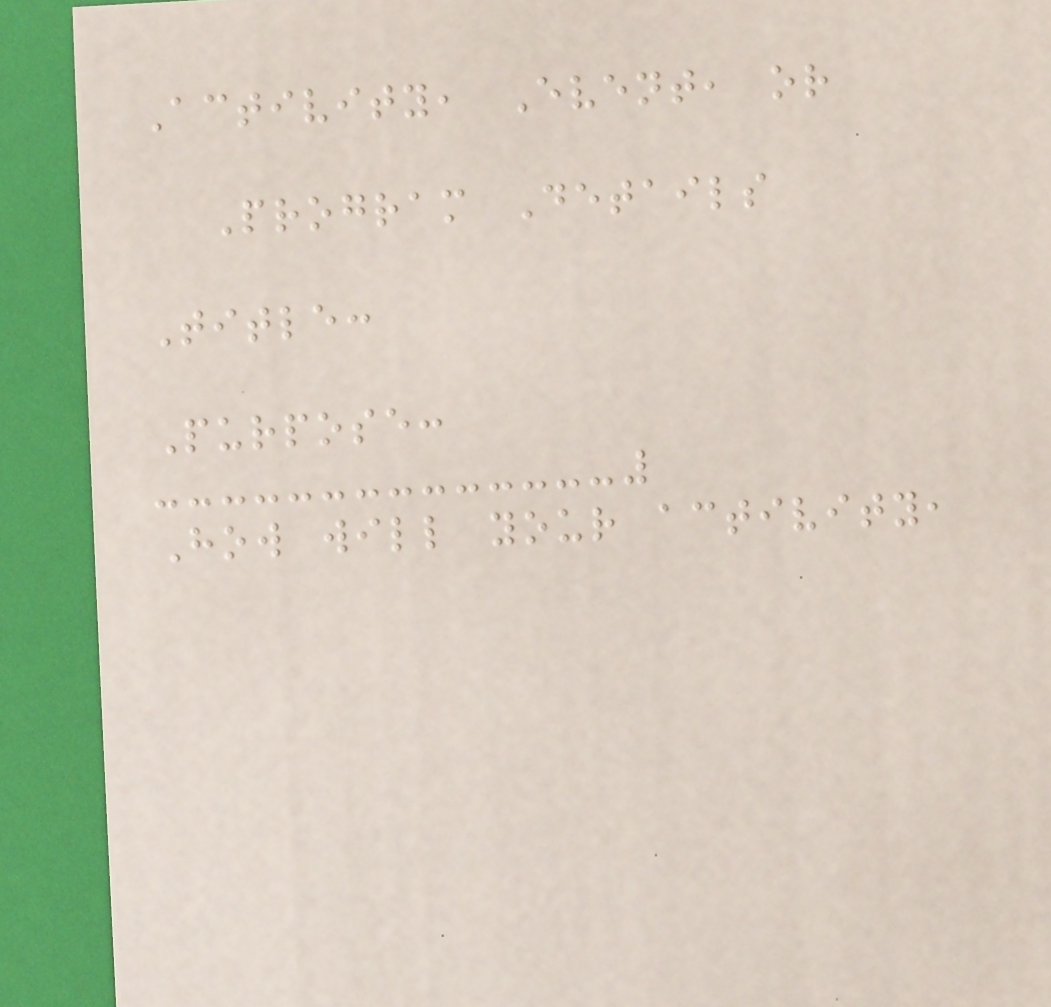Activity, Event, or
Program Details
Title:
Purpose:
How will your activity,
